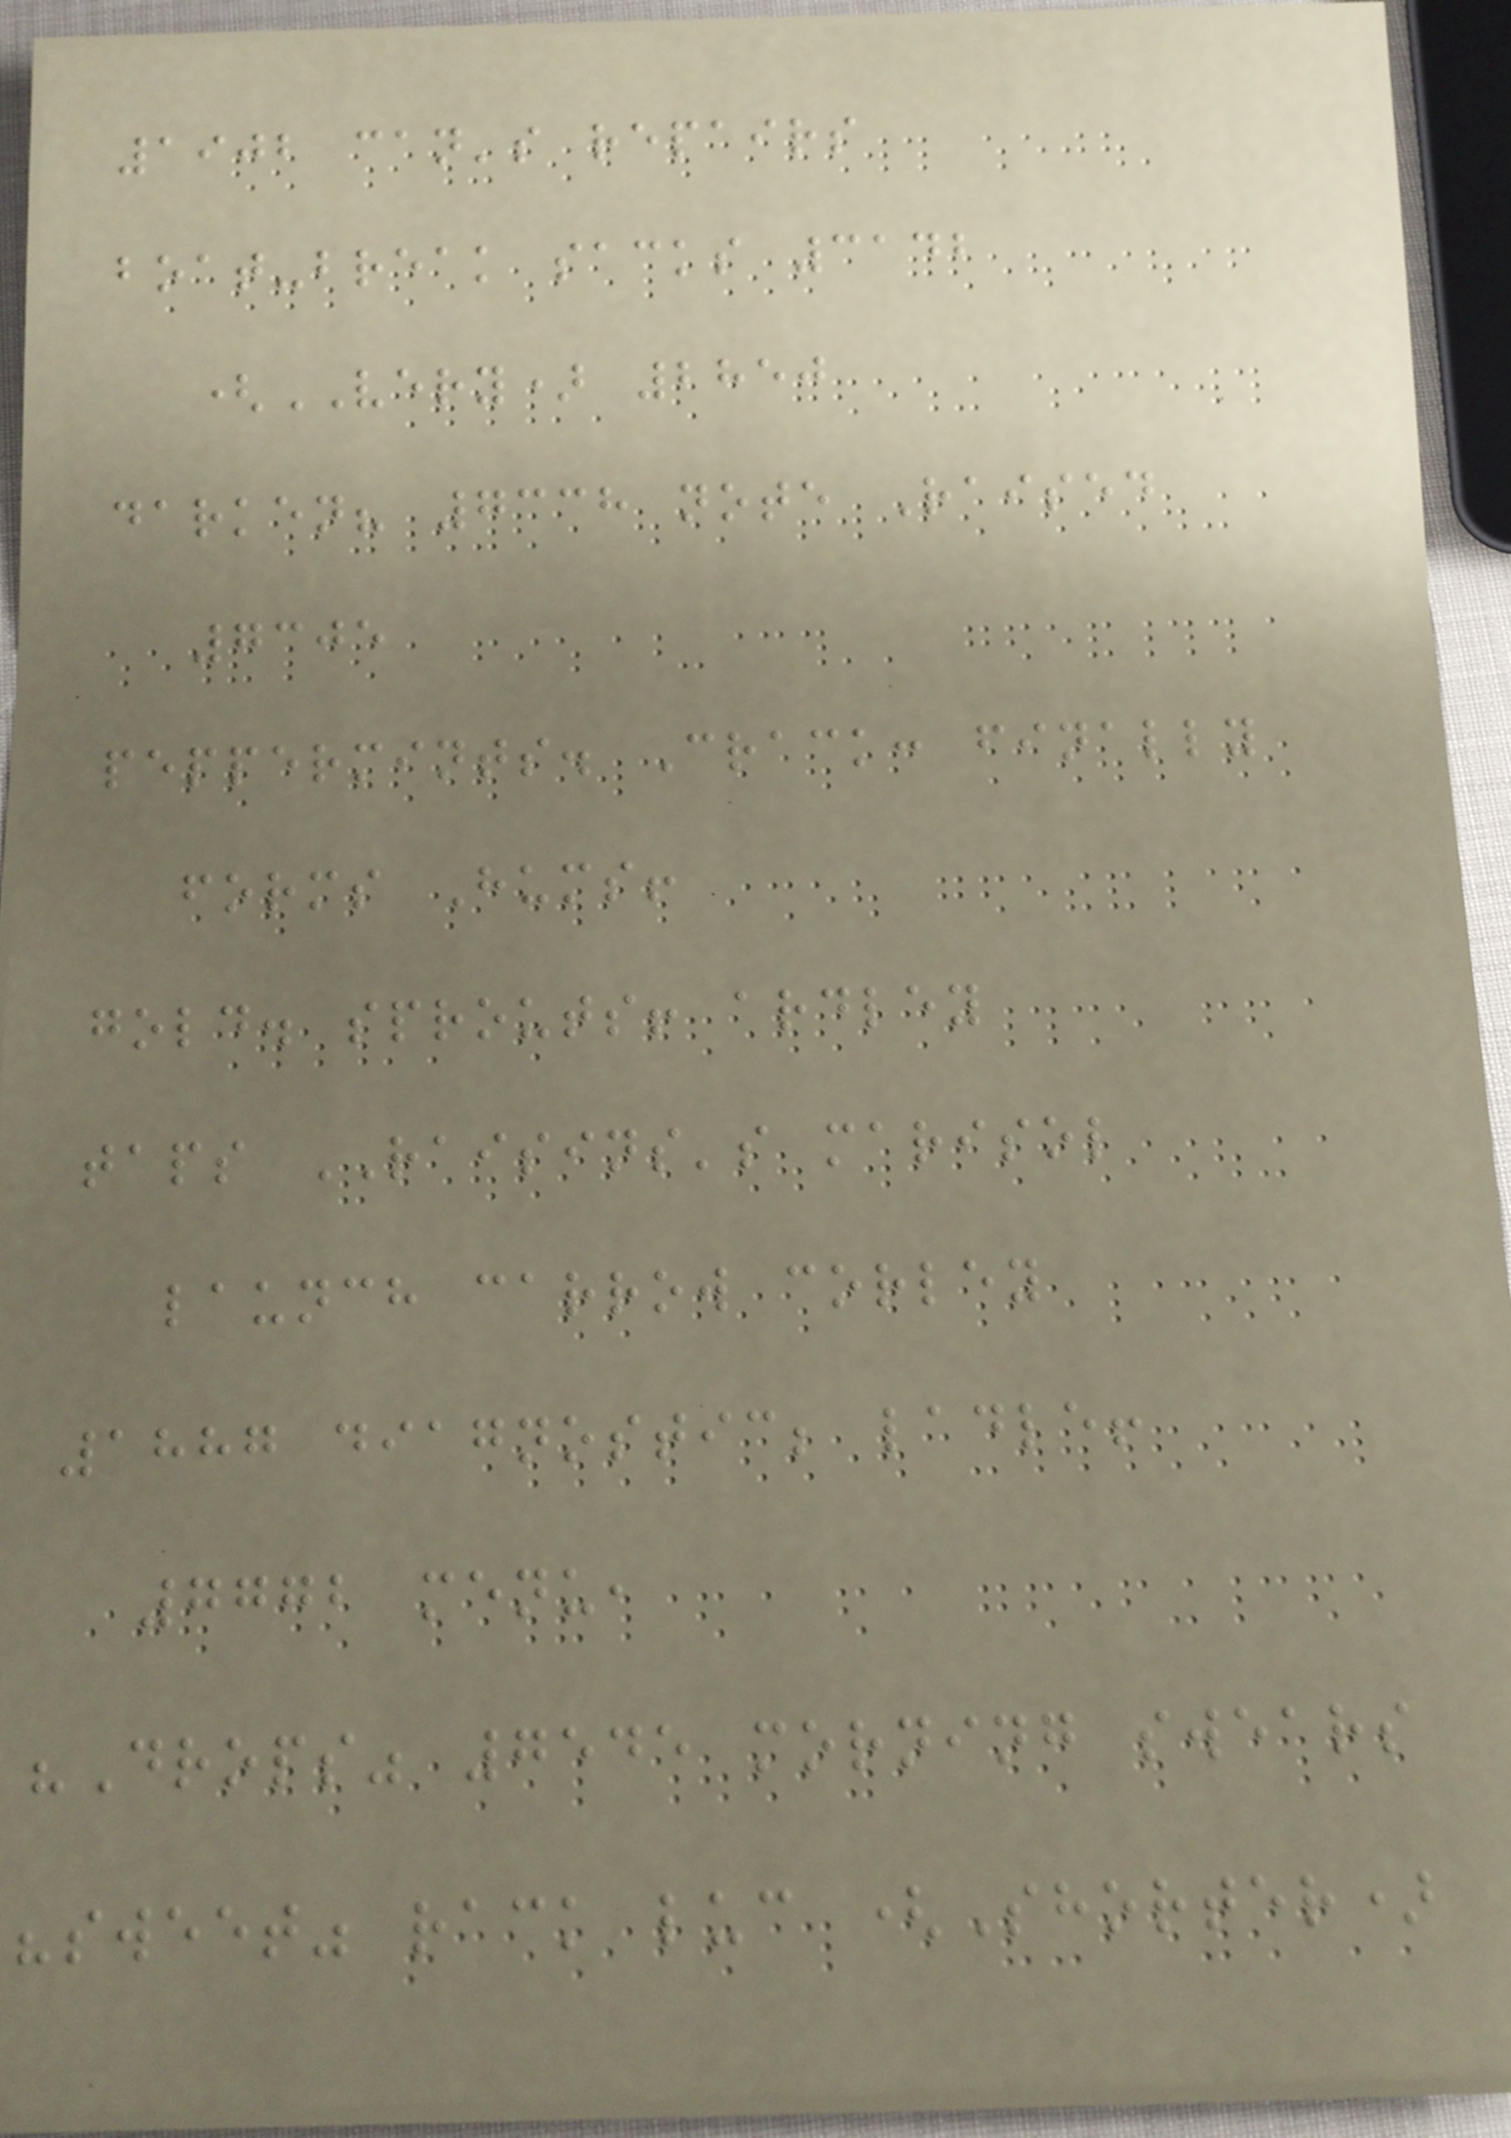1902 can's repairs
boat-break sacks 3142
(VERY) 2850
darken? 7338 note Raised
7305
peppermints. Crack: finally
forms Hums!
gold. sprouts! ardley
taps RAISINS's marisol
launch carrow corley
1887 diagnostic; ladle!
7772 menu,
"Drops" 7545 morning swears
"sweet" rack luc (Shorter)
